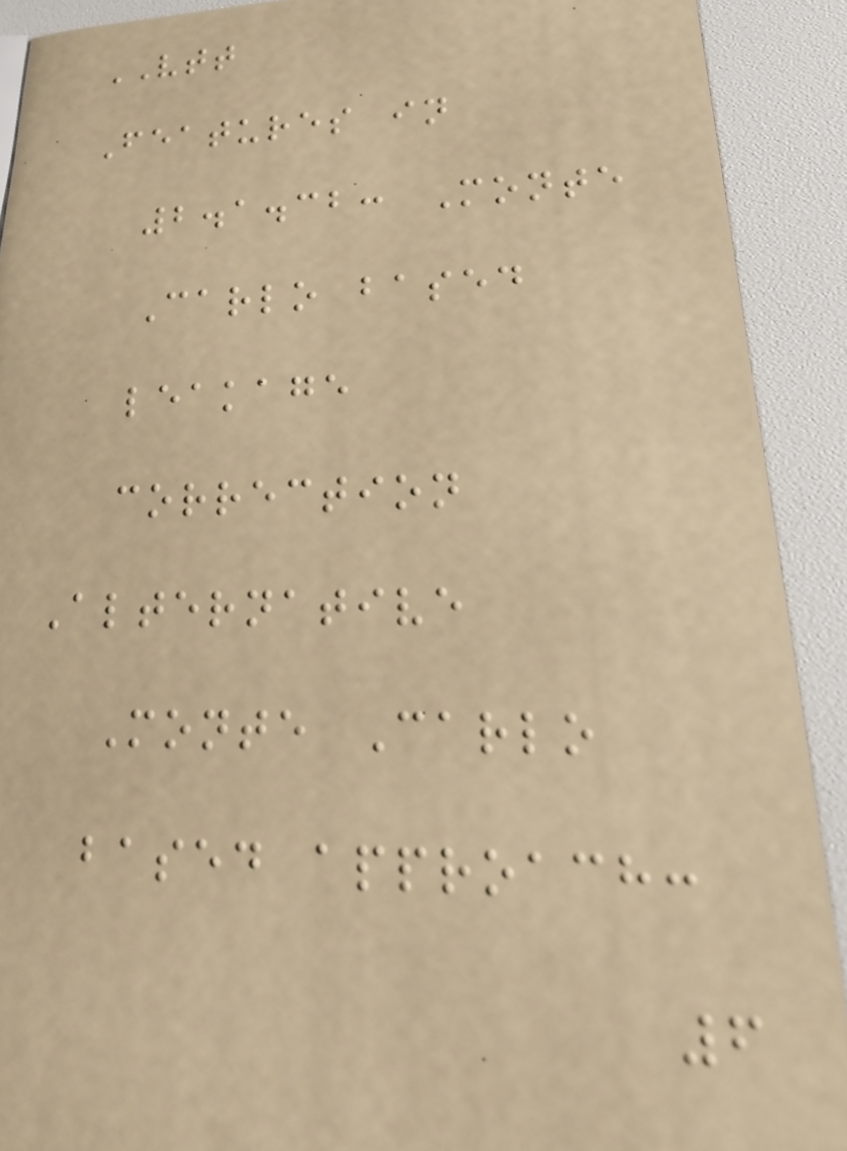VTT
Features in
2.1.32: Monte
Carlo based
leakage
correction
Alternative
Monte Carlo
based approach:
6
